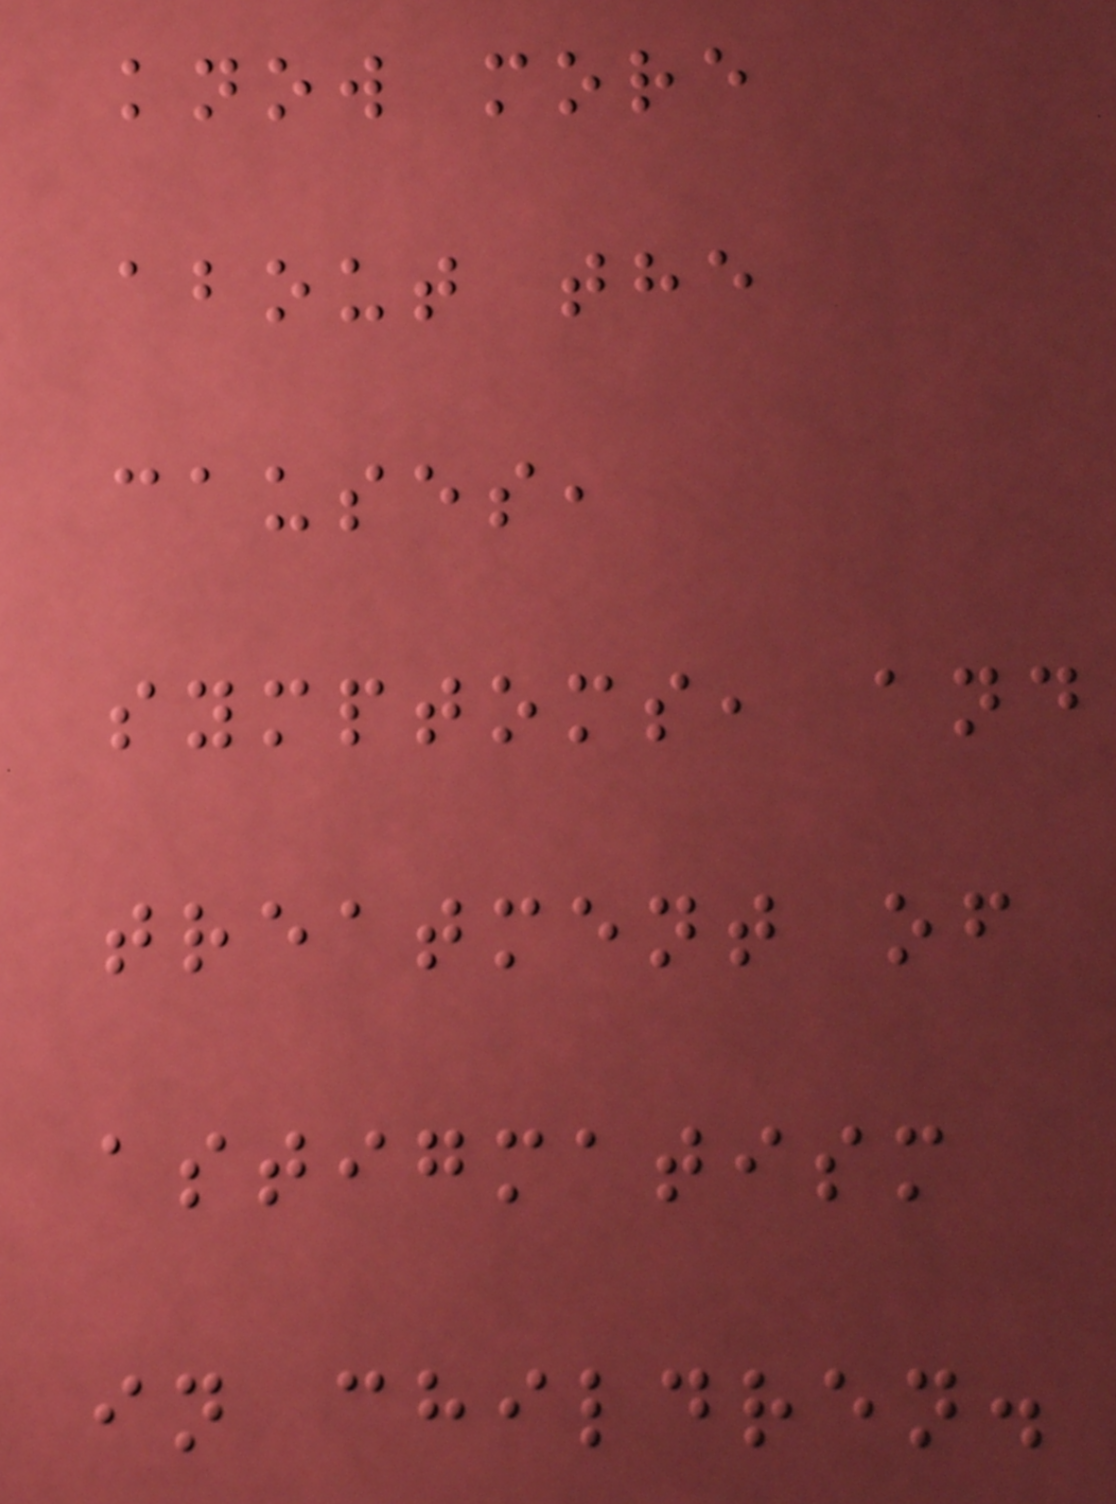know more
about the
causes,
symptoms, and
treatment of
astigmatism
in children.
